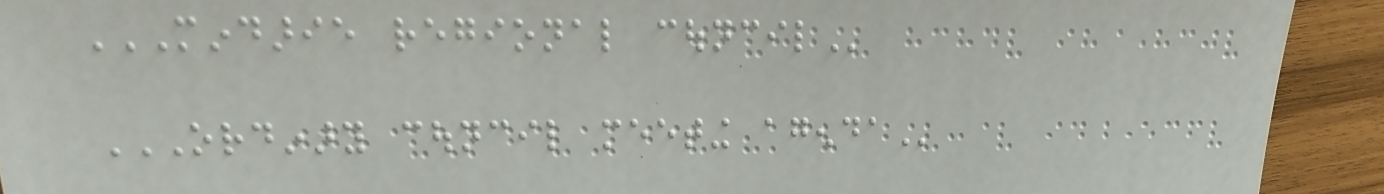MINDARIE REGIONAL COUNCIL
ORDINARY COUNCIL MEETING AGENDA
